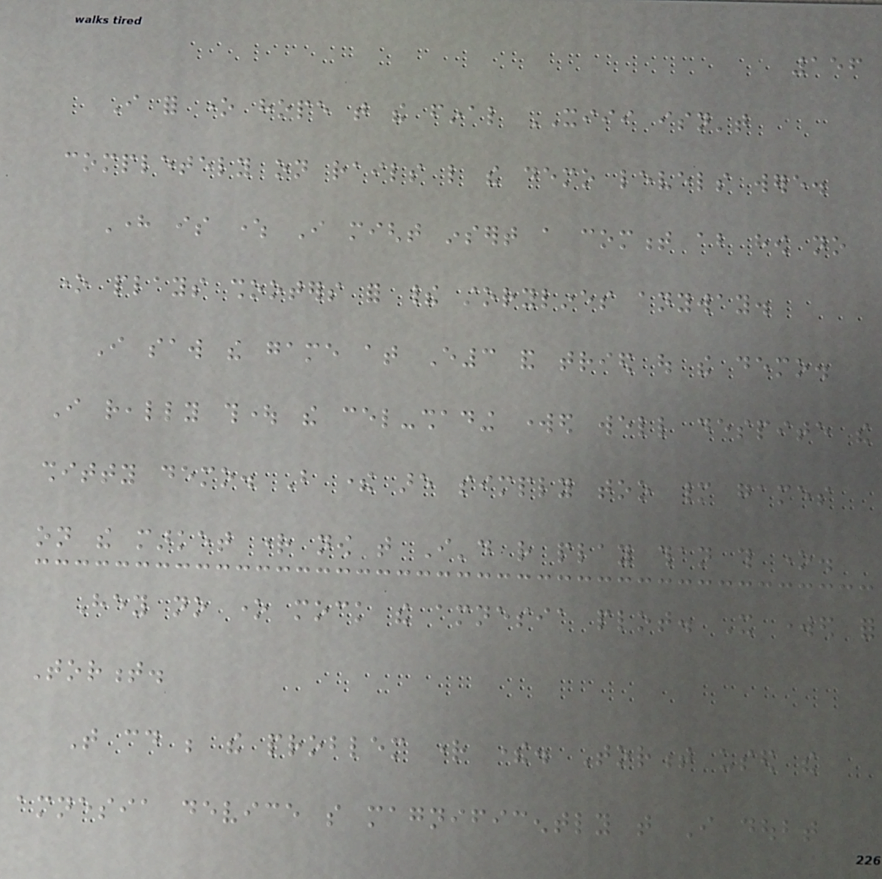156
I for one hope that the final XIII isn't
completely on rails like the demo levels were.
Here is where I might insert a comment about how no
one plays shooters for their storylines anyway.
I saw the game at E3 and tried out the demo.
I really thought the cel-shading worked well despite the
shitty demo. But there are simply too many games
on the market right now that I'd rather play than this one.
Hey no one mock the amnesia plot. It worked for
Torment.
That could be the problem right there. Torment used the
amnesia device so magnificently that I doubt
